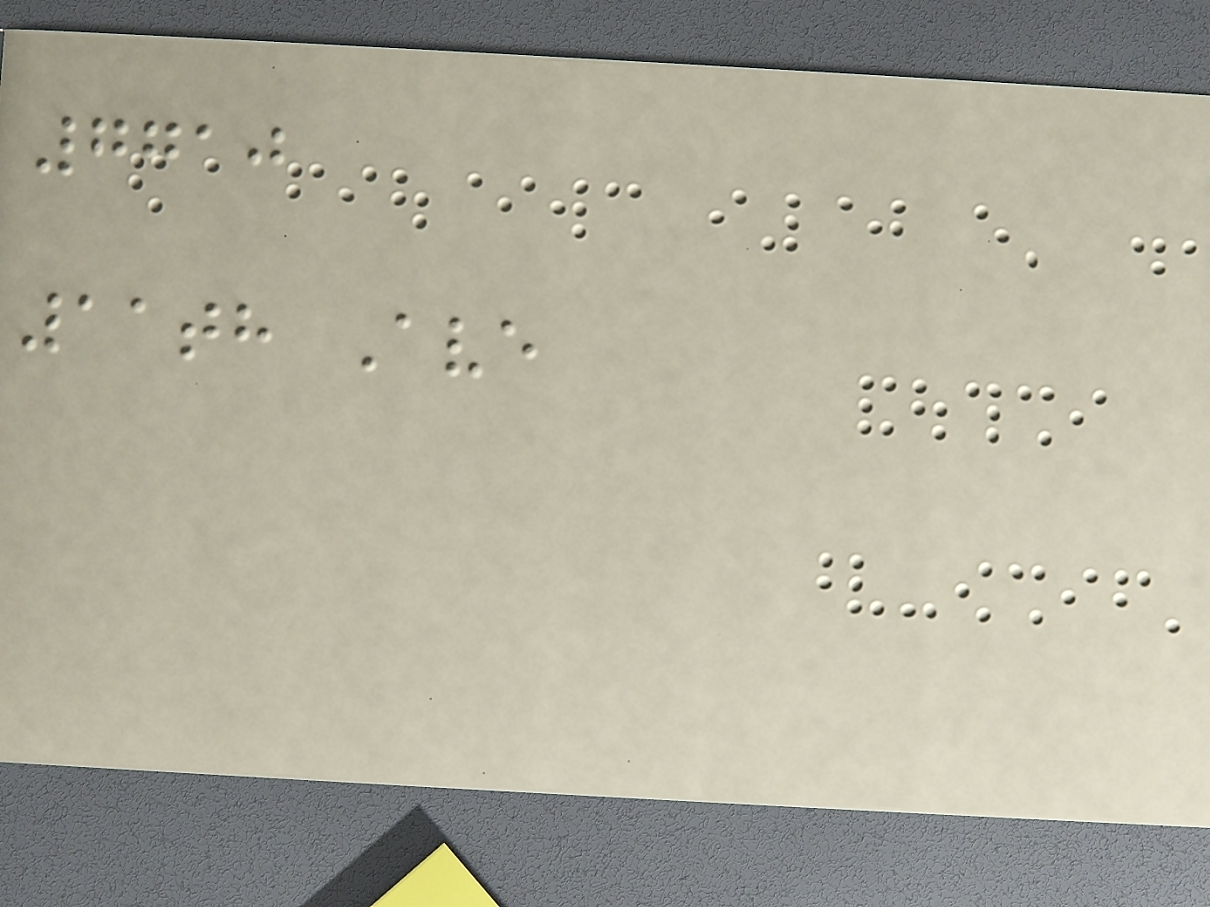7710
11th Ave
